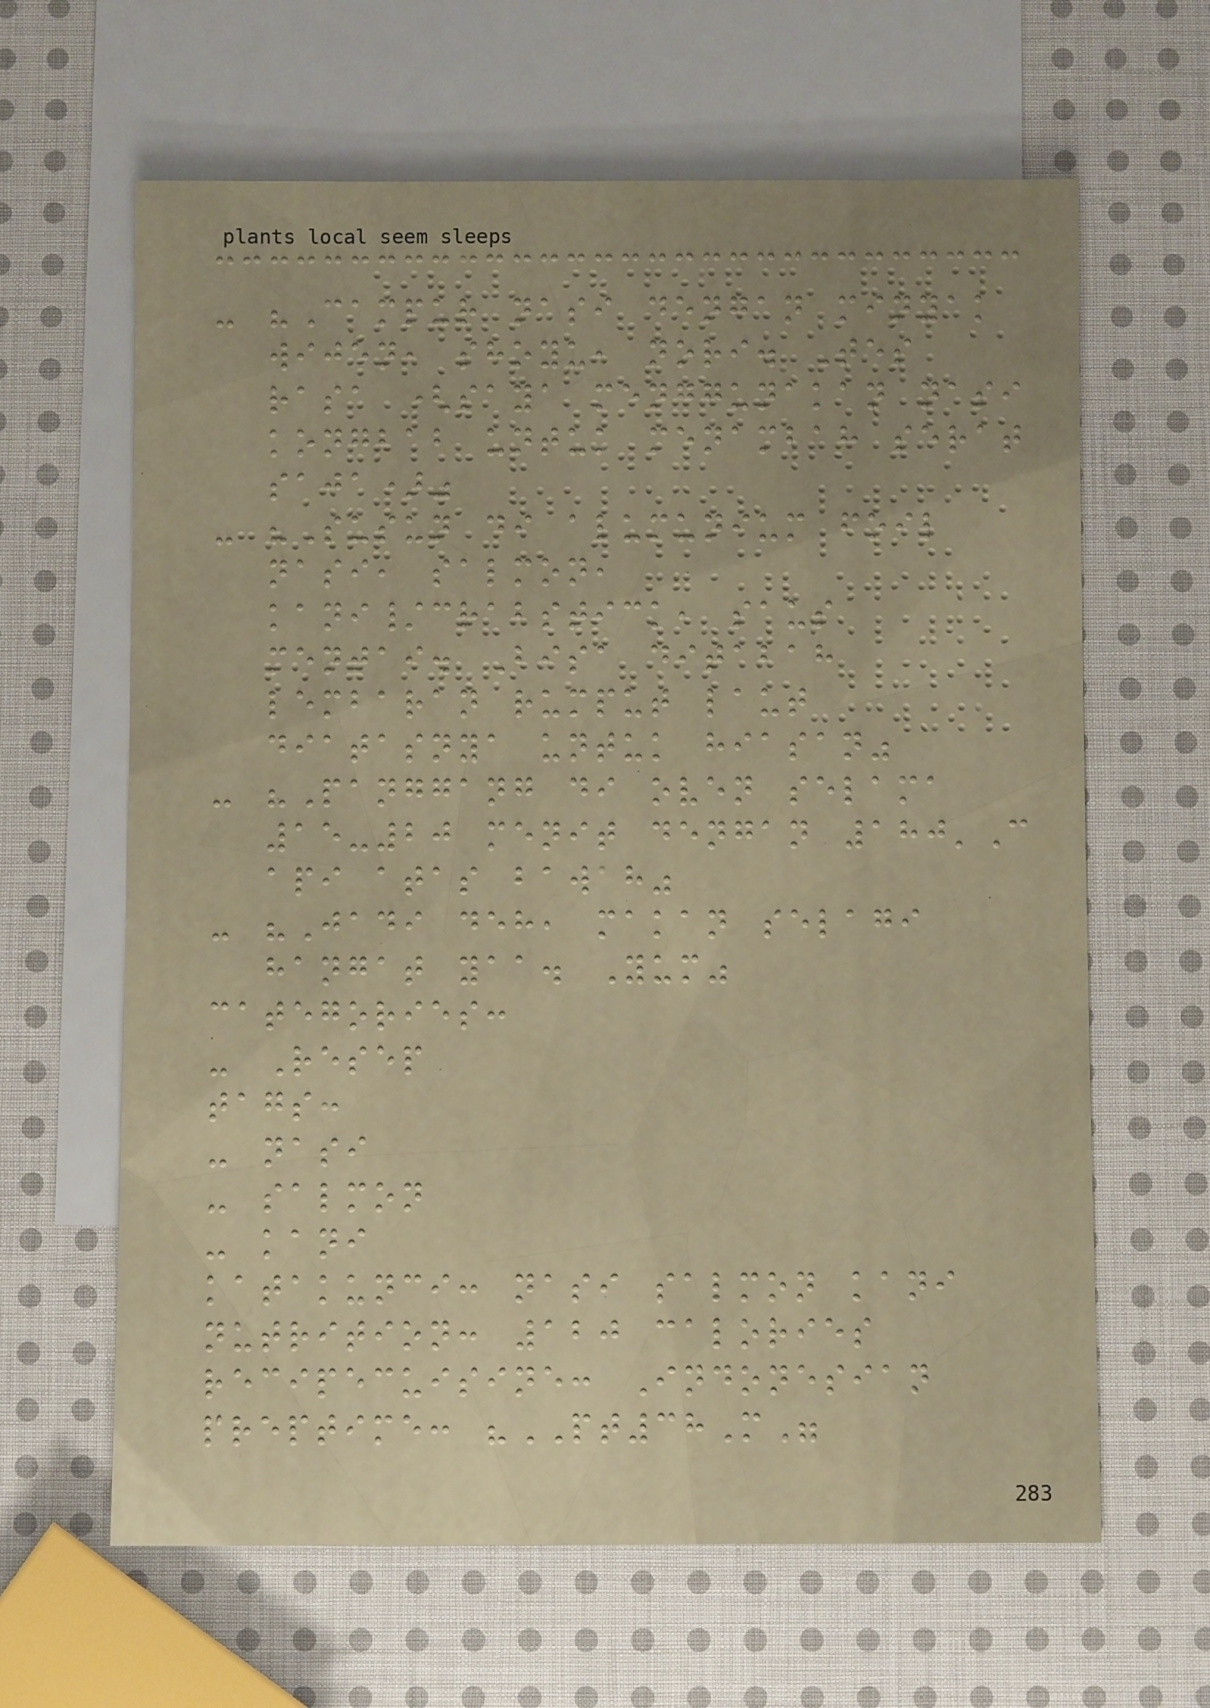- "Campur nasi dengan minyak
wijen, shoyu, nori. Tes
rasa (saya menggunakan nasi
kongbab untuk menambah serat
saja)"
- "Susun di alumunium foil
nasi, salmon,
kani/crabstick, saus
mentai. Bisa ditabah
lembaran rumput laut
diatasnya untuk hiasan"
- "Panggang di oven selama
15-20 menit dengan 180'C
api atas bawah"
- "Jadi deh, makan selagi
hangat yaa. Yum"
categories:
- Resep
tags:
- nasi
- salmon
- kani
katakunci: nasi salmon kani
nutrition: 120 calories
recipecuisine: Indonesian
preptime: "PT38M"
